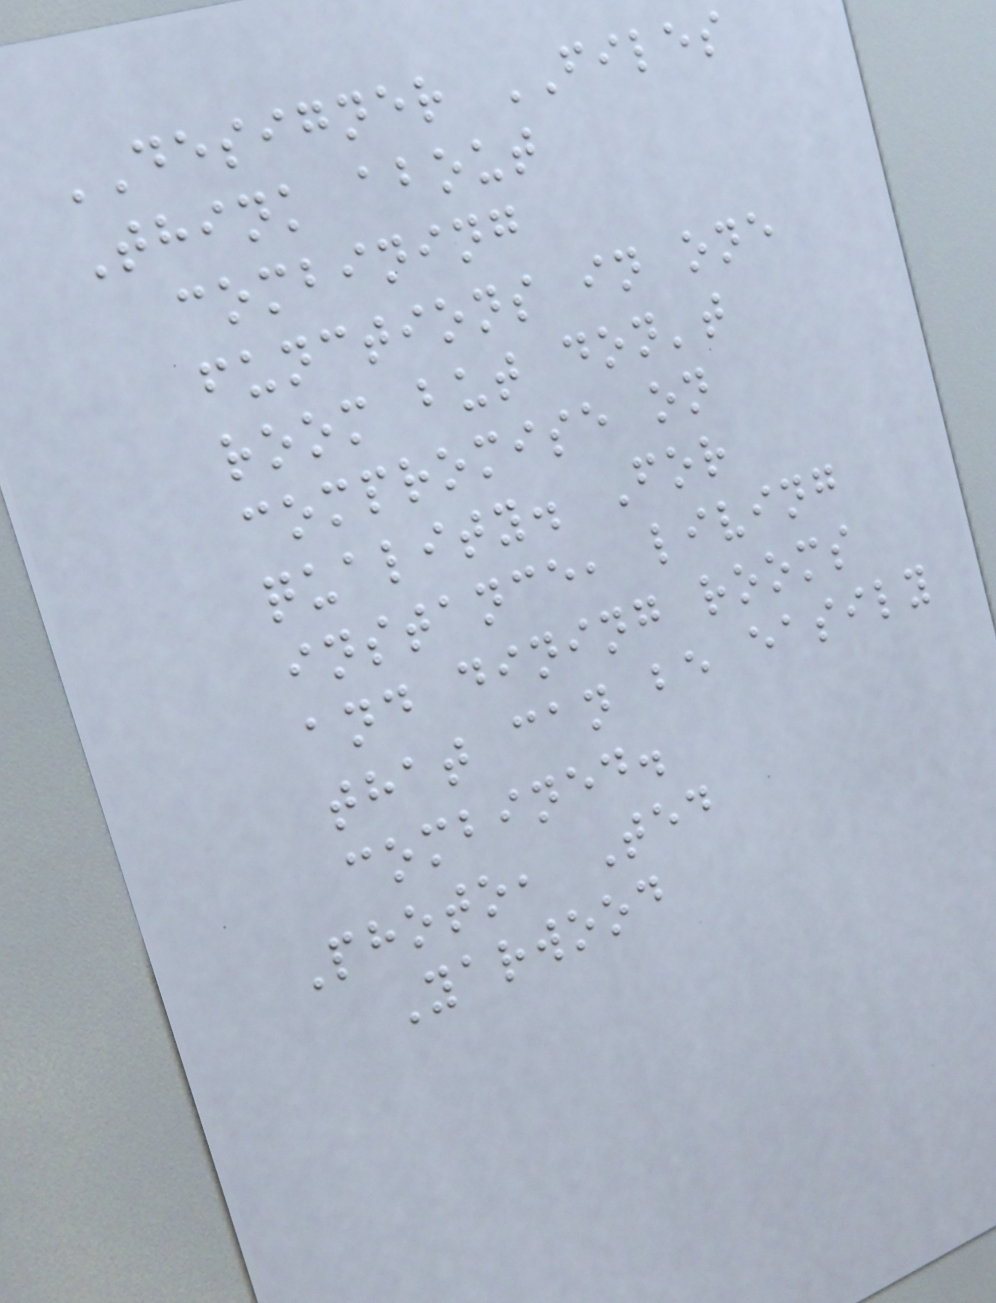DESIGNER FILES
Think about
combining
functions in one
room but don't
compromise on
quality. For
instance, living
and dining rooms
that can be easily
combined.
Photo, Ted
Yarwood
